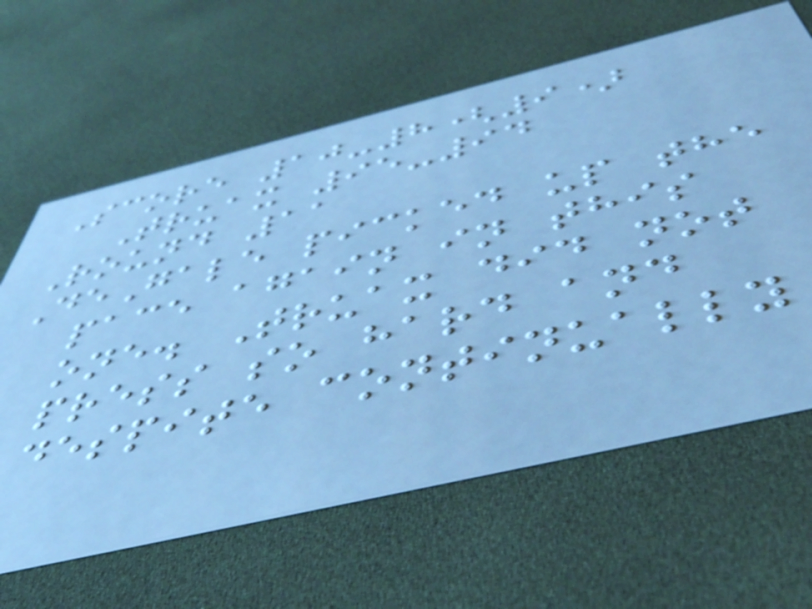Score 10-8(9)
Truax 95-94
Round 11
DeGale picked up the
pace again in this
one. Truax did not
press so hard and
despite continually
